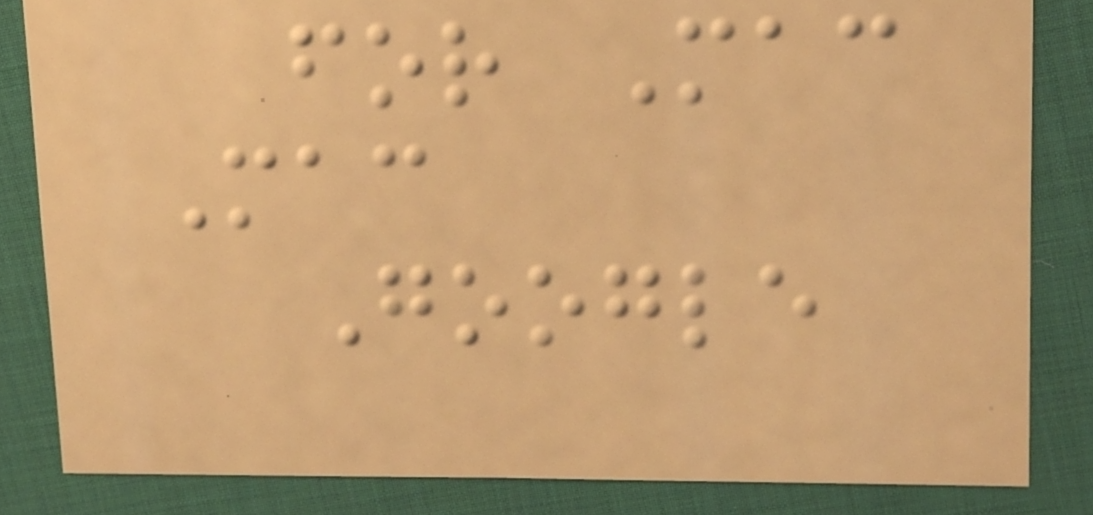for Mac
Mac
Google
